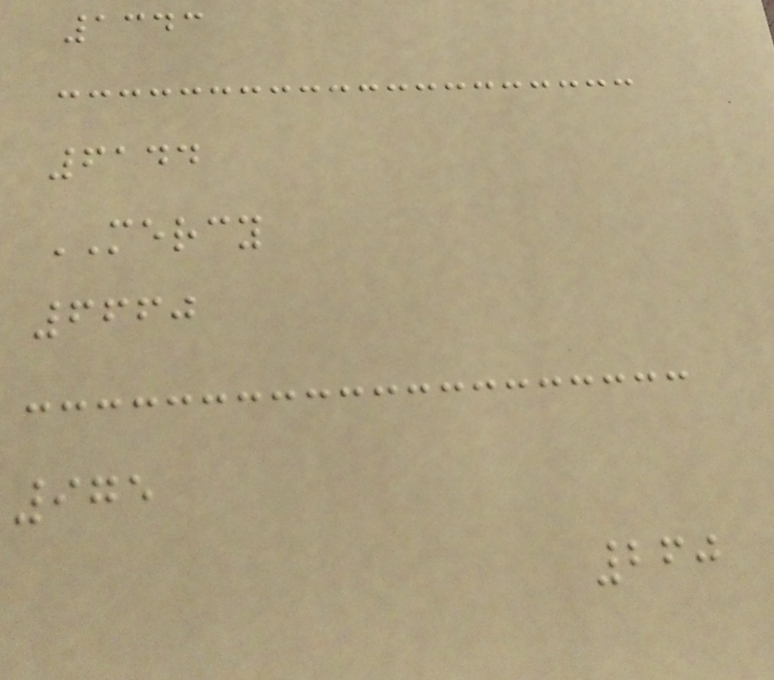1343
6144
MERCY
6660
975
260
